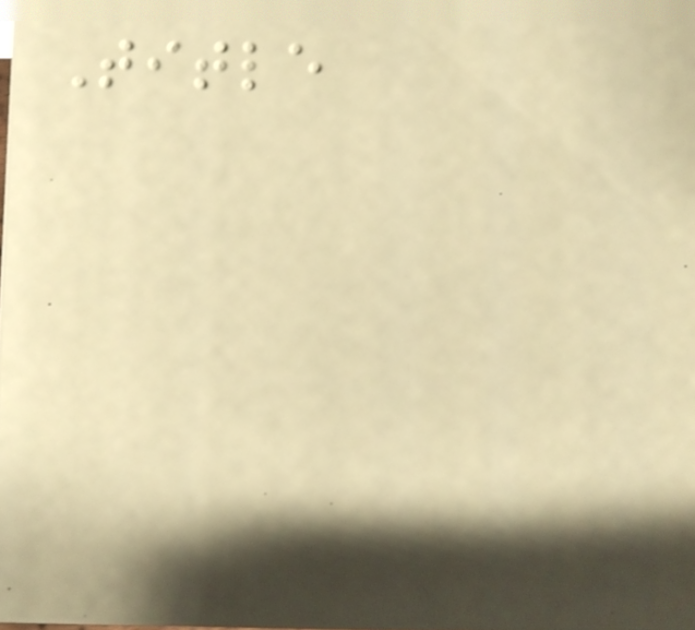Title
